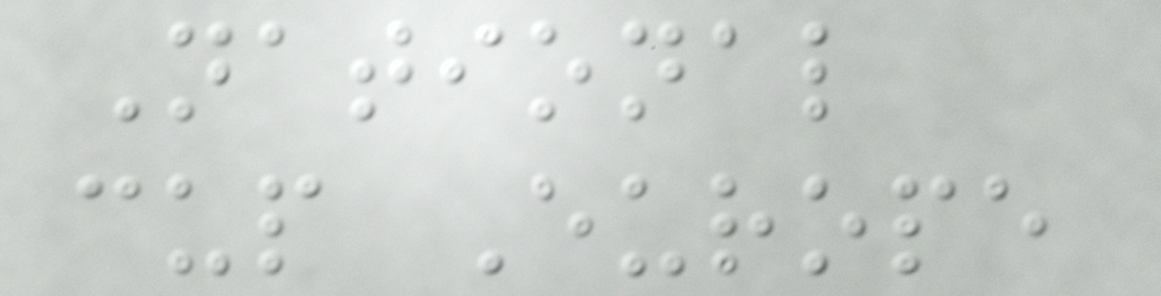National
cup Europe
